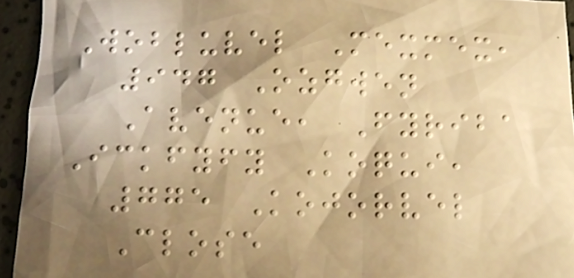Wobluvel Mexmex,
947 Ozgwen
Avenue, Fyriba
Ickfyfy Koqui,
775 Kojorvel
Close
